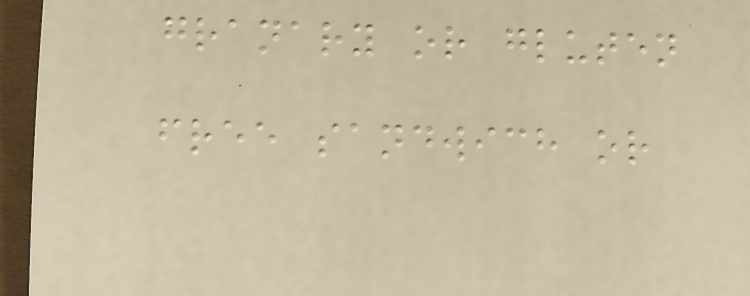granary or gluten
free sandwich or
